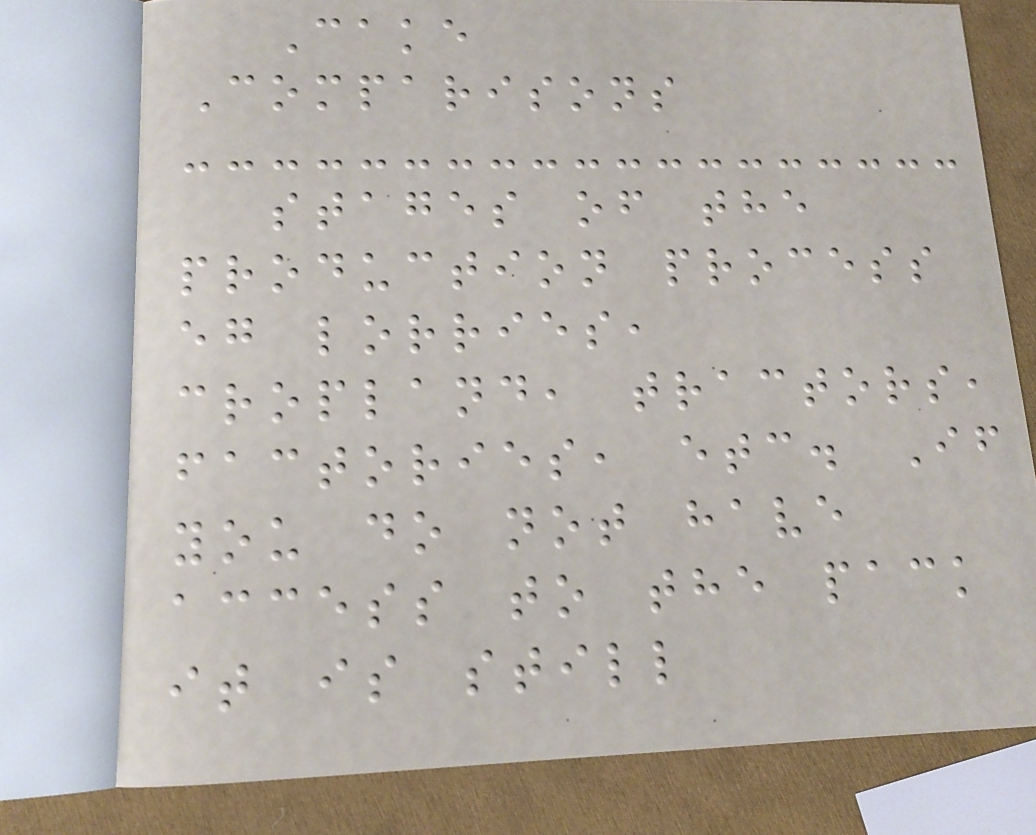Cake
Comparisons
stages of the
production process
eg lorries,
cropland, tractors,
factories, etc. If
you do not have
access to the pack
it is still
